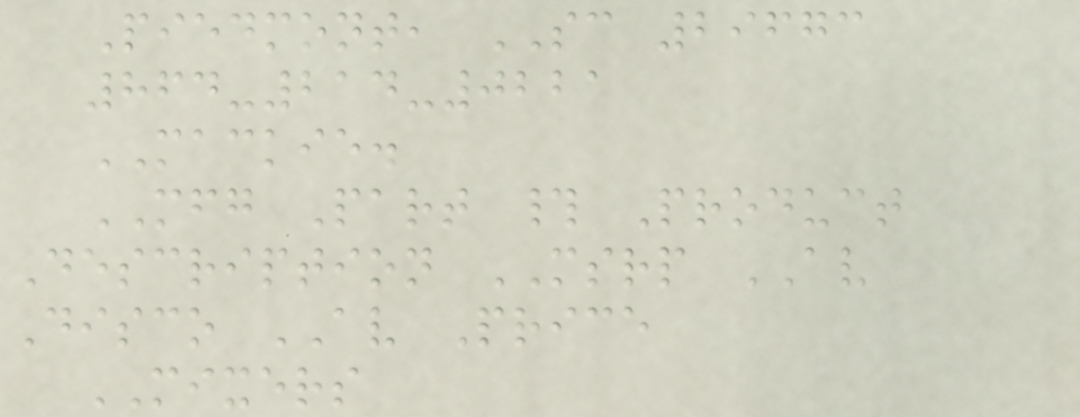Piedmont, SC 29673
864-214-0221
MACKIE.
MFG Part # Product
Description MSRP AV
Disco AV Price
MIXERS
